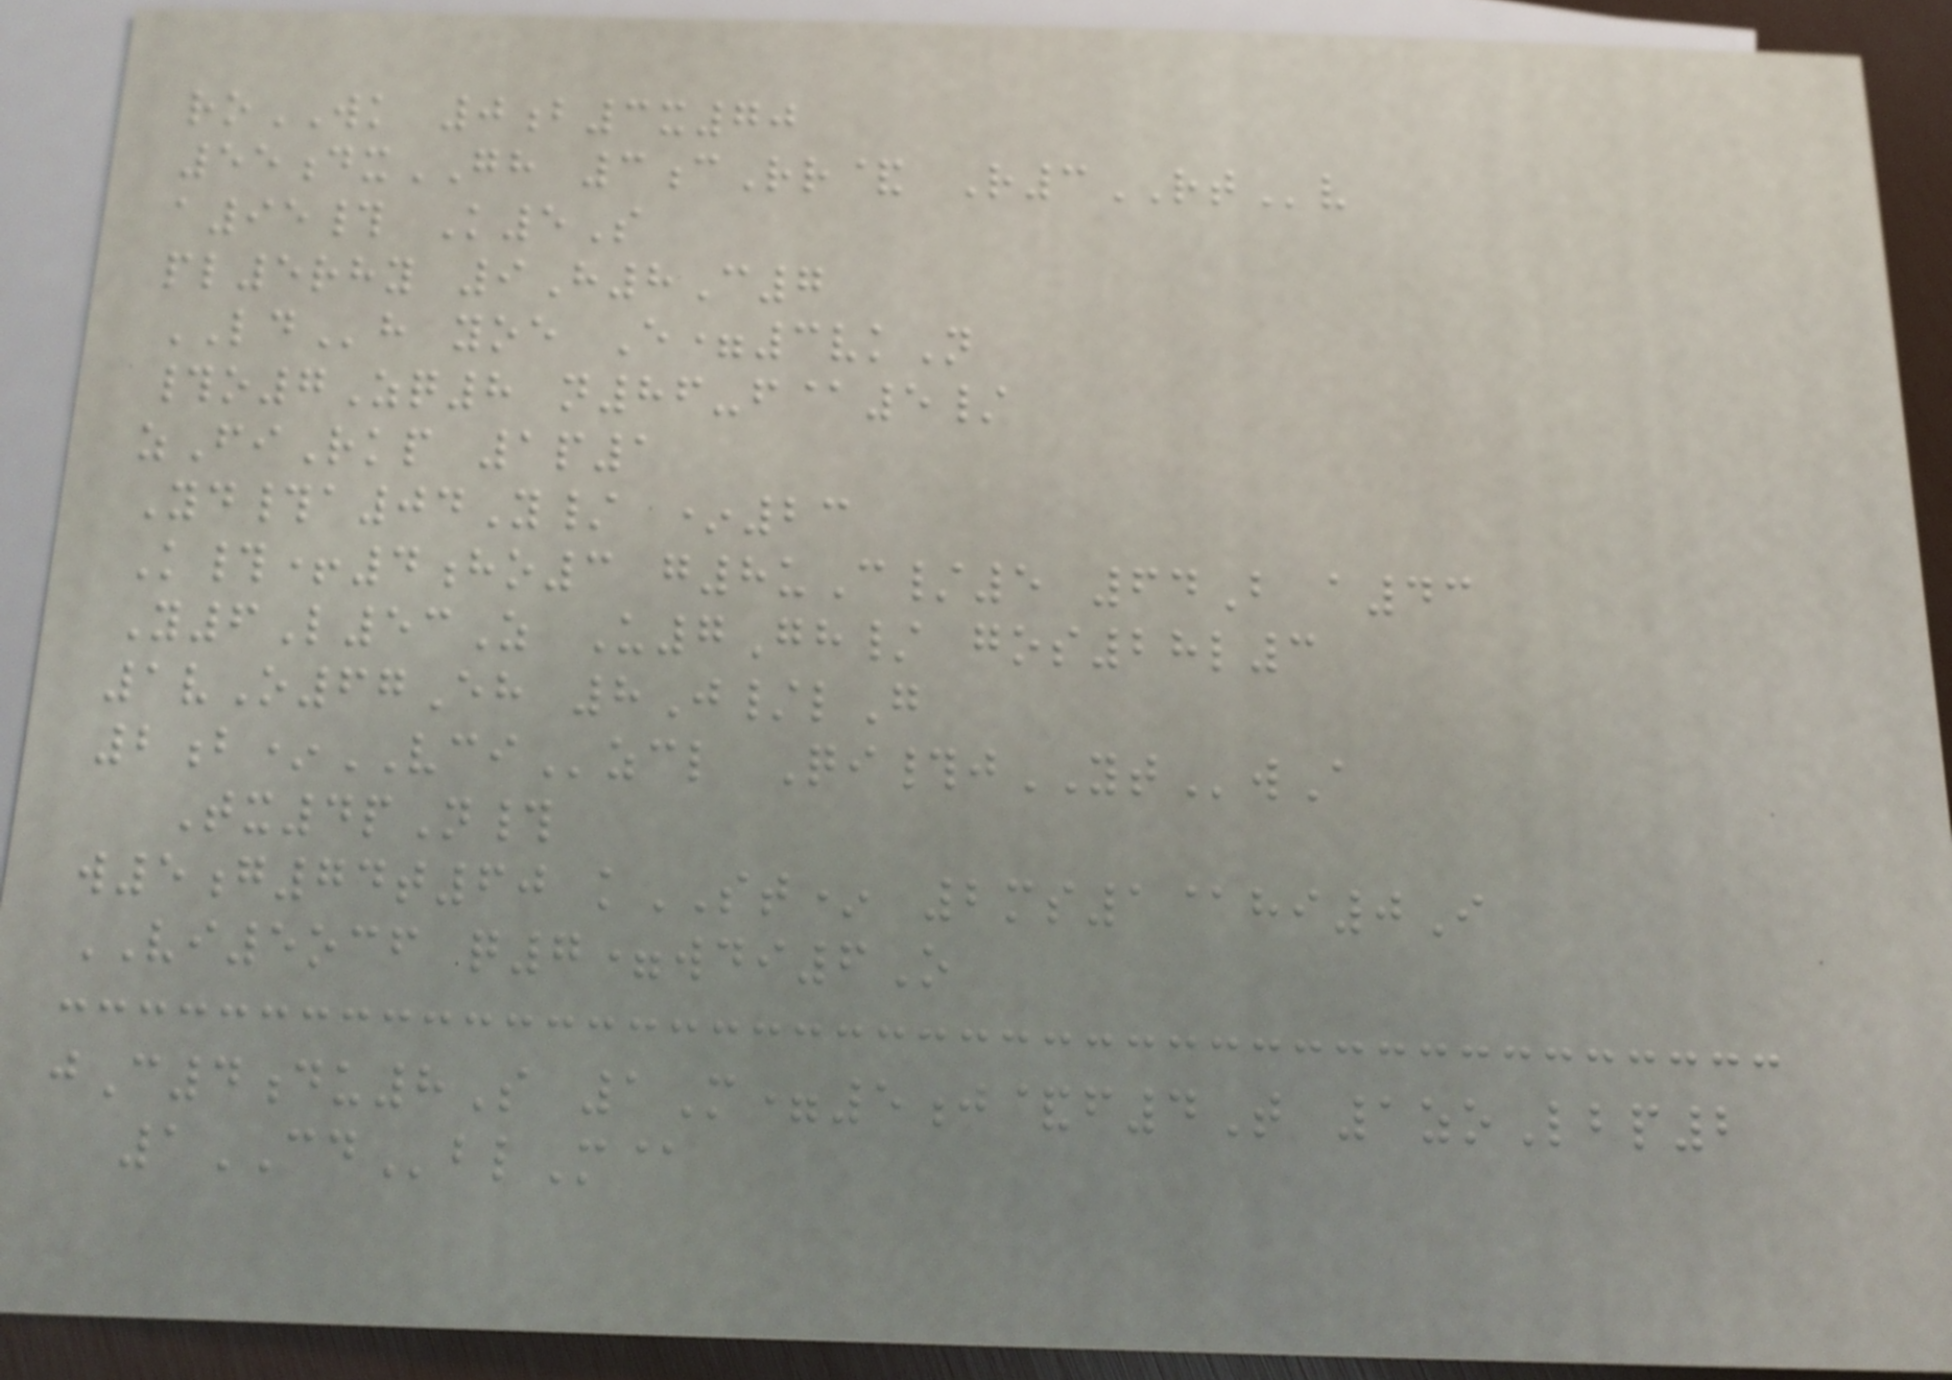roWK 0b3x70
55dxGH 3cRr& R3RTv
a95# K5S
pl5rhy 9H8C7
LDh yoe E=3vkN
#o7Zq8 n86-f@5/
zFiRkp 1p1
Yd#a04Y/ *23
K#+4ho3 g8uC/5 64B a43
Y6L53Z U7Gh/ gos28l3
1vO67Eh 8J/lG
2b*VCIzcl Qi#jYTwA
Tx4pN#
w5g74t60 kST* 2ms1@hi0I
VI5ocf q7=wdi6O
jC4du8S 1M=5j&f4T 1zoLbp2
1CDblM@
